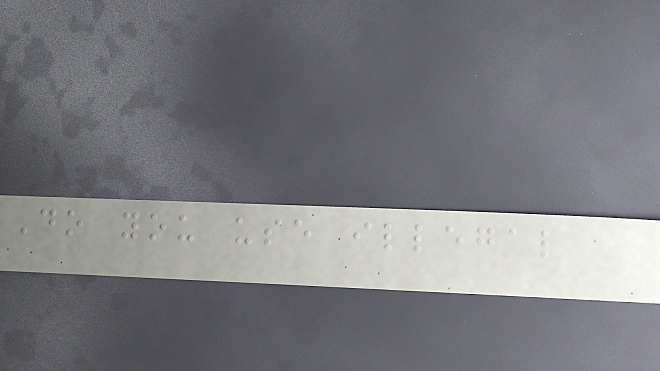Do you use illegal
